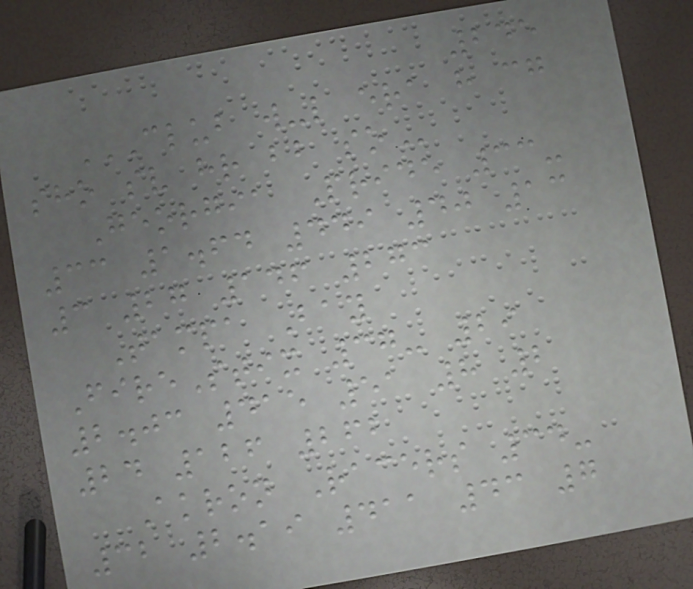245
CLUB W-L ERA H CG
SHO SV HR BB SO
Georgia Pride 33-
33 1.64 449 40 13
3 27 146 273
Tampa Bay
FireStix 37- 29
2.03 415 51 8 2
24 126 262
Akron Racers 34-
32 2.19 411 43 7
